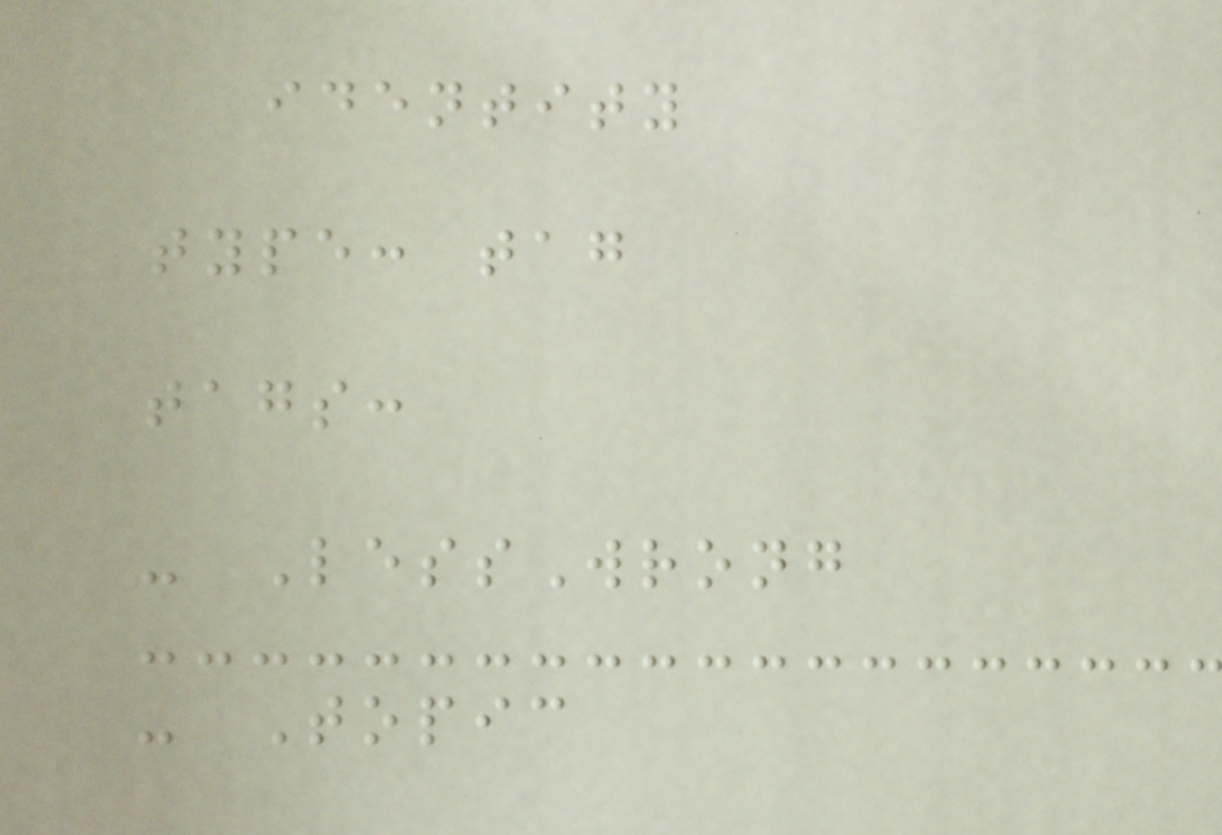identity
type: tag
tags:
- LessWrong
- Topic
